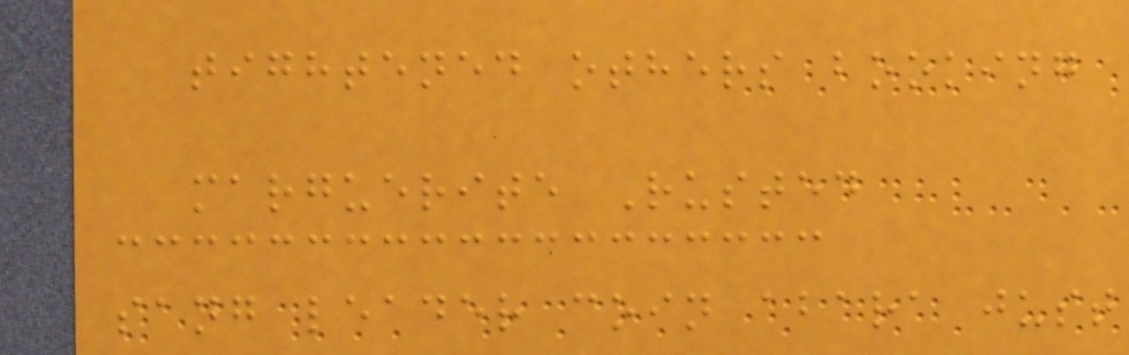tightened others booking
marguerite Rusted
sang leader coin abara just
